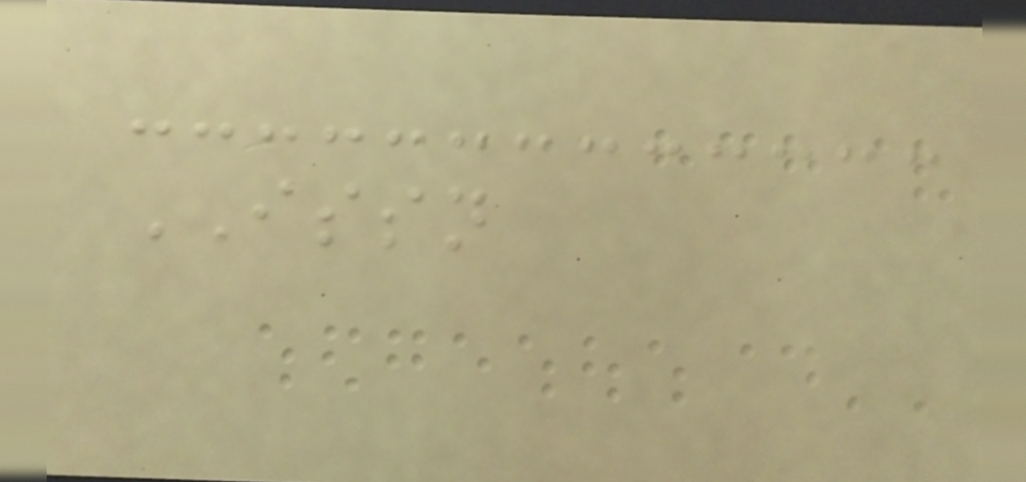ISSN
